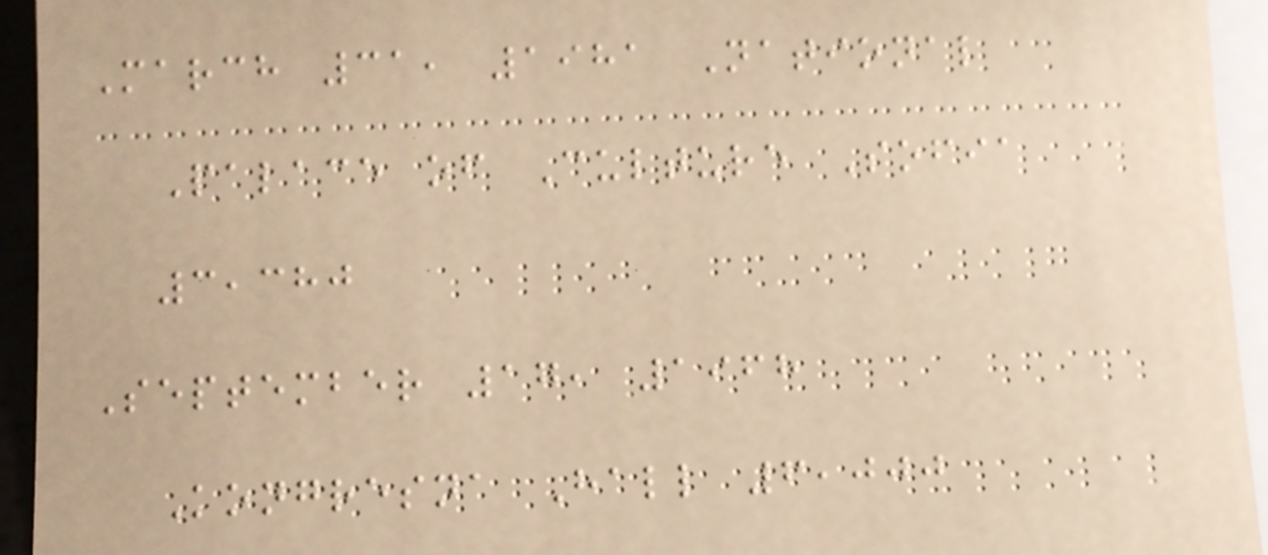March 31, 1981 National
Palace of Culture Sofia
3,380
September 17, 1968
Kongresna Hall 6,000
